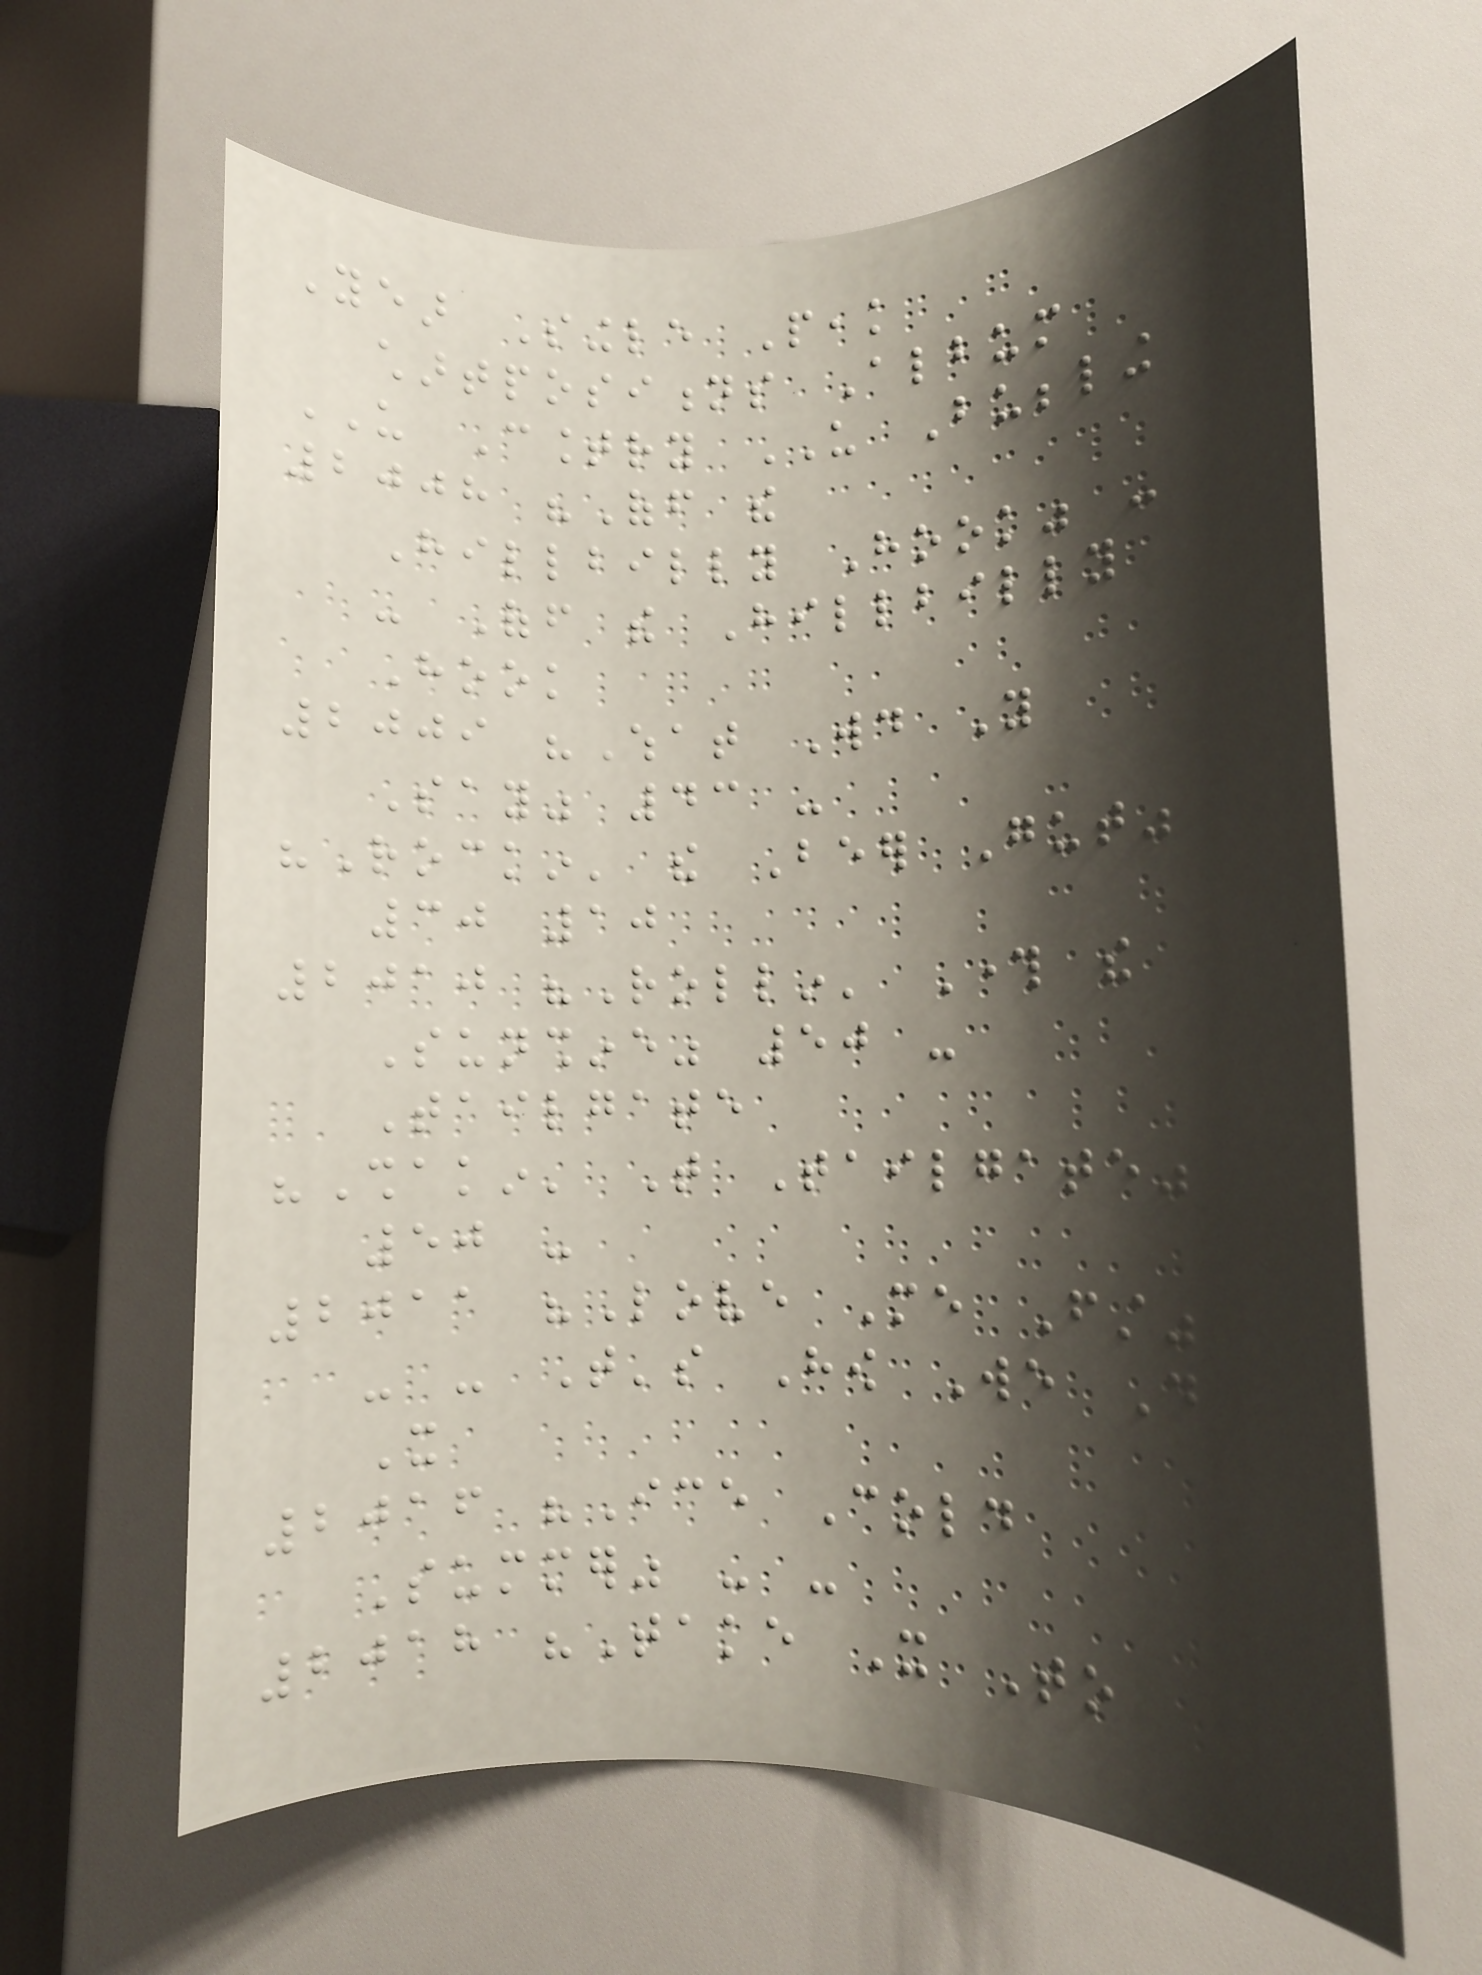Year Single Peak
chartpositions Album
US Country US Bubbling
2008 "Off the
Hillbilly Hook" -
- Off the Hillbilly
Hook
2009 "What Would You
Say" 43 -
"Rockin' the Beer Gut"
30 10
2010 "Rollin' Through the
Sunshine" 50 -
Tailgate
"Shakin' That Tailgate"
50 -
2011 "Love Me First"
- - That's How We Do
It
2016 "Ice Cold
Summer" - -
2018 "Take It To
